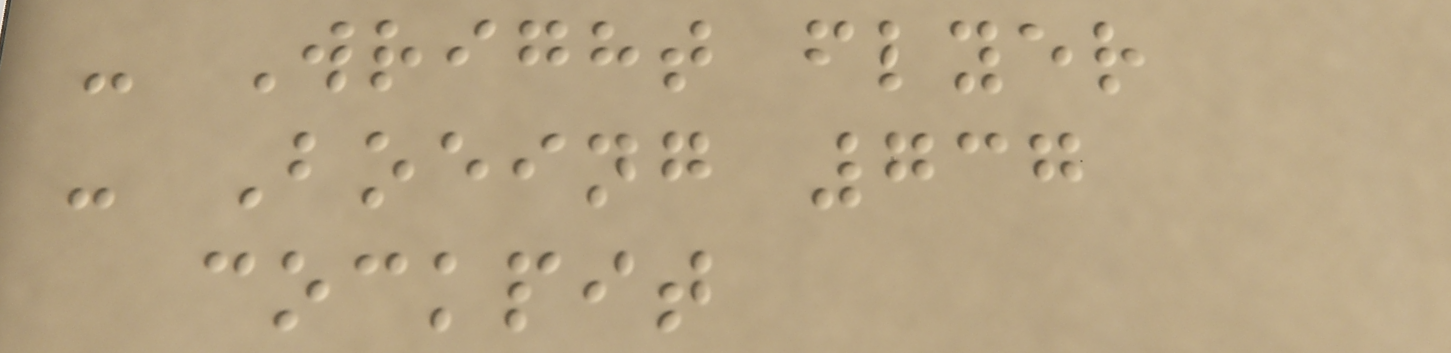- Wright flyer
- Boeing 737
cockpit
